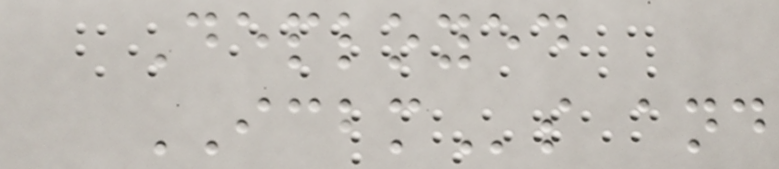Deployed
ICBMs and
